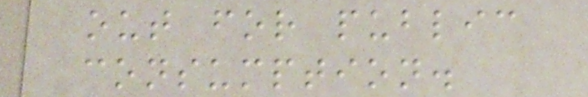out for public
consumption.
